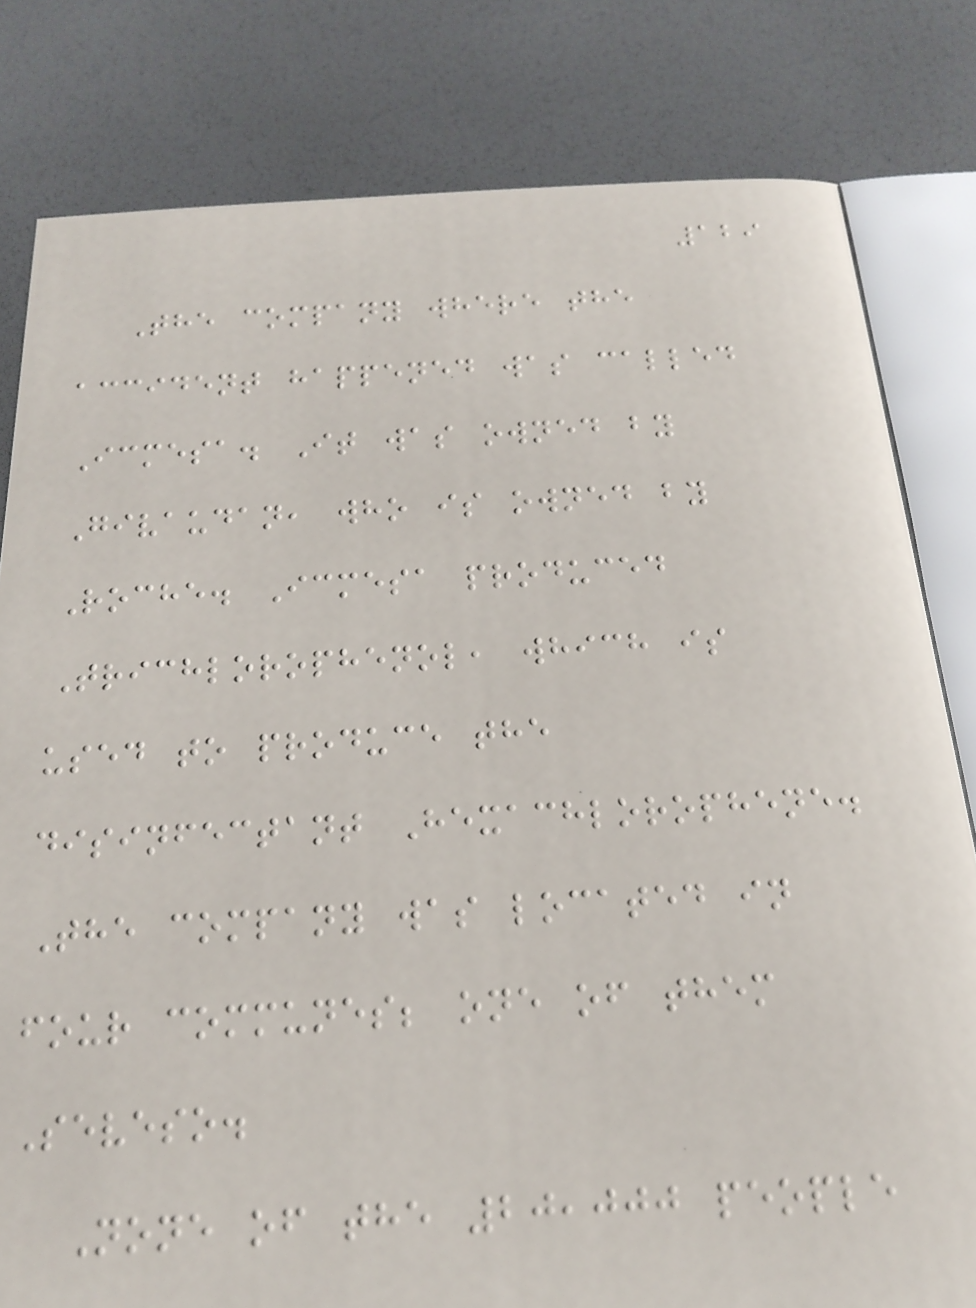129
The company where the
accident happened was called
Icmesa. It was owned by
Givaudan, who is owned by
Roche. Icmesa produced
Trichlorophenol, which is
used to produce the
disinfectant Hexachlorophene.
The company was located in
four communes; one of them
Seveso.
None of the 20,000 people
